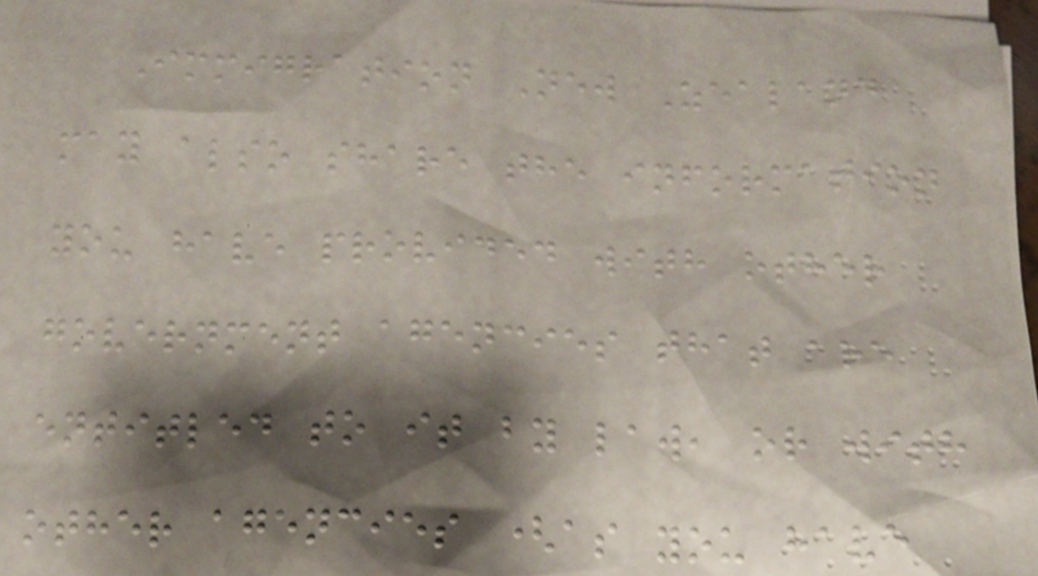Immigration New Zealand
may also share the information
you have provided with other
government agencies that are
entitled to it by law, or with
other agencies (as you have
